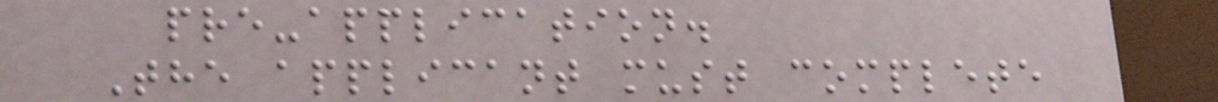pre-application.
The applicant must complete
